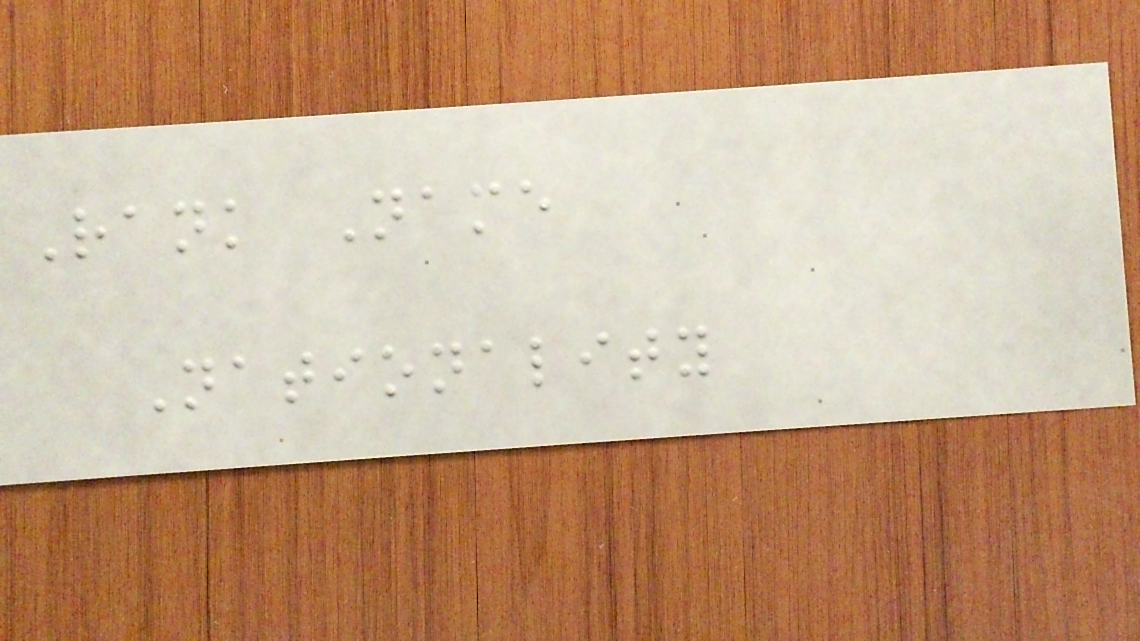Rank Name
Nationality
